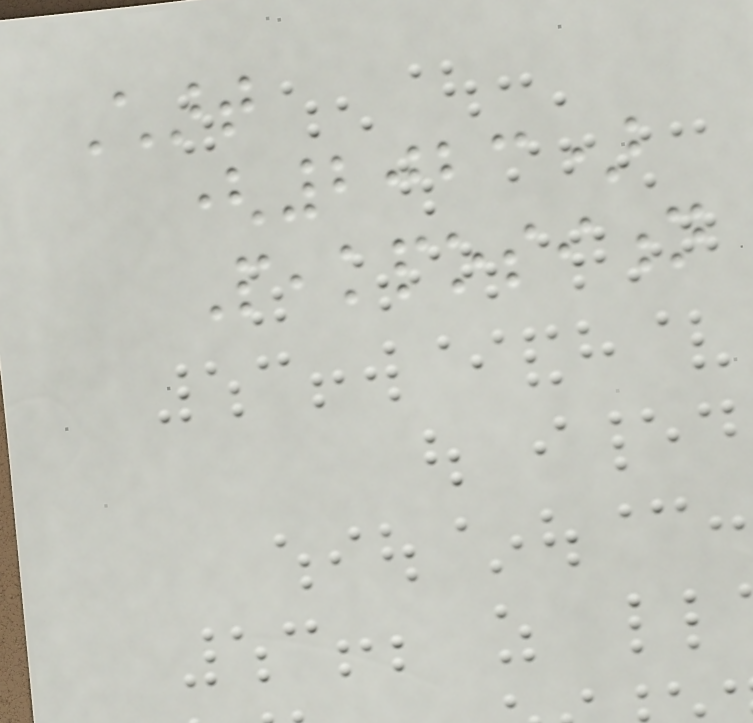Chart
(2023)
Peakposition
